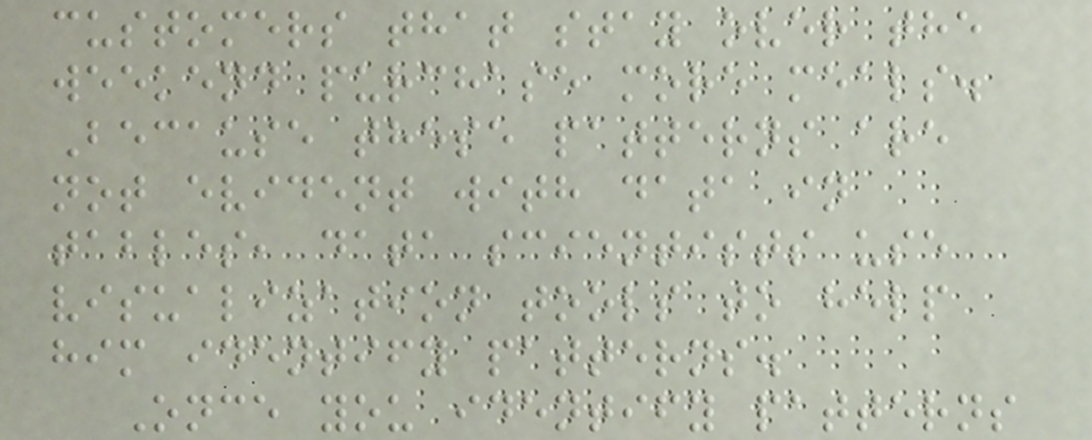customers that stay over the
weekend purchase more meals.
Because these patterns are
not evident with data in
tables, data scientists use
visualization tools to help
him identify patterns.
Once you identify patterns
